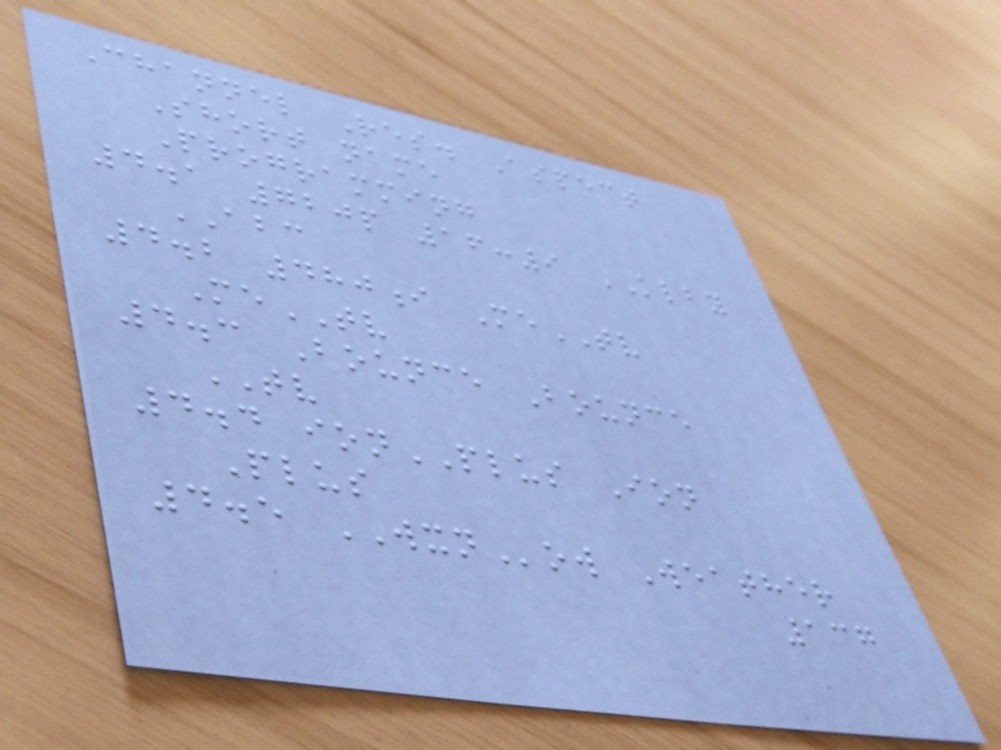Channel Res. Aspect
Short name
Programming
4.1 720p 16:9 KLBY
ABC
4.2 480i MeTV
MeTV
4.3 Bounce Bounce
TV
4.4 ionPLUS Ion
Plus
4.5 WXNow Weather
137
